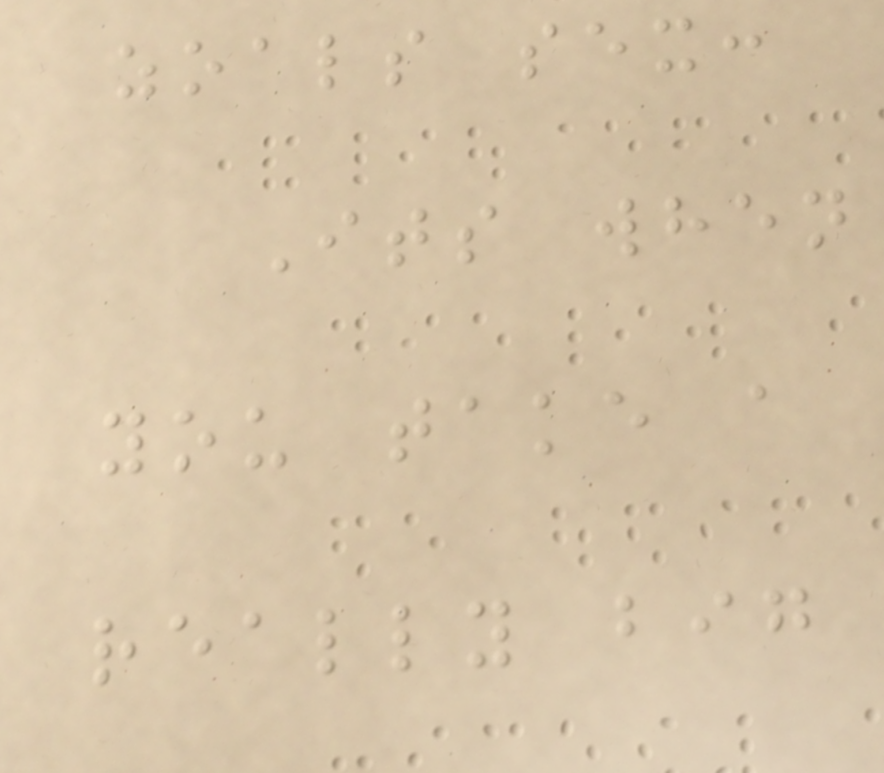zoals sex:
Its when
you take a
really big
